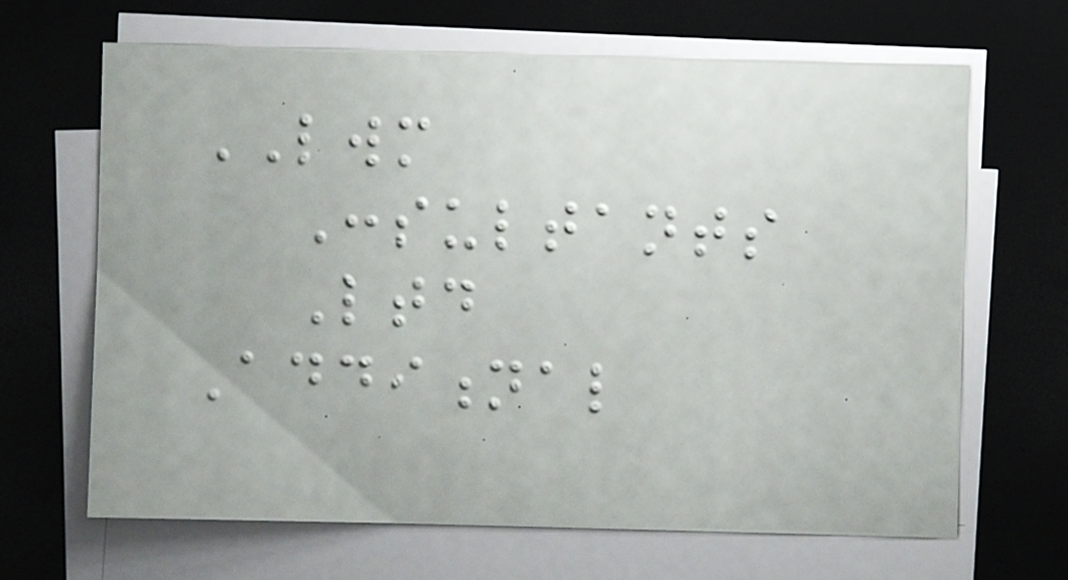LWM
Consultants
Ltd
Additional
